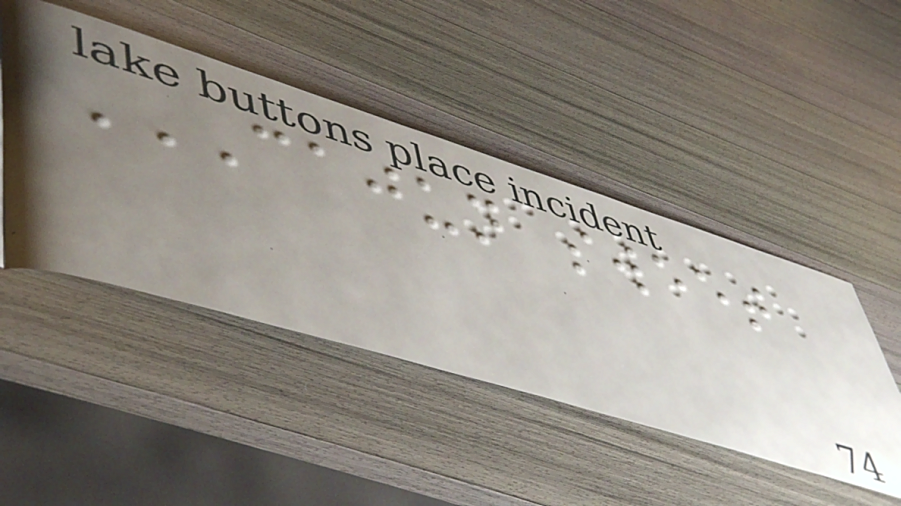CAJUN SWEET
